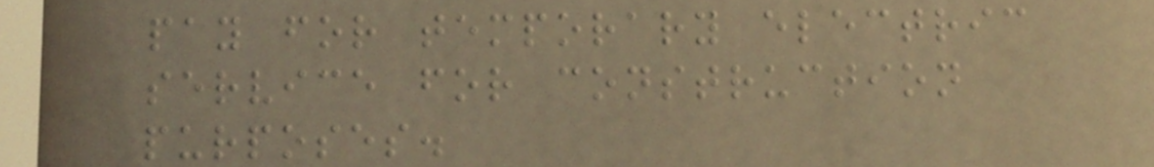pay for temporary electric
service for construction
purposes.
